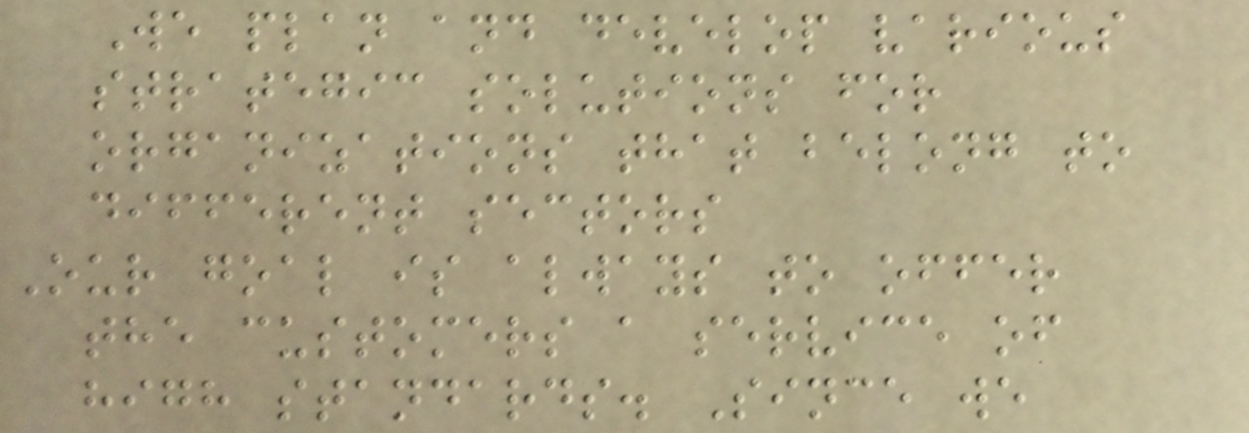We plan and develop various
strategic solutions for
organizations that belong to
different sectors
Our goal is always to offer
the customers a service of
high standards. Since we
